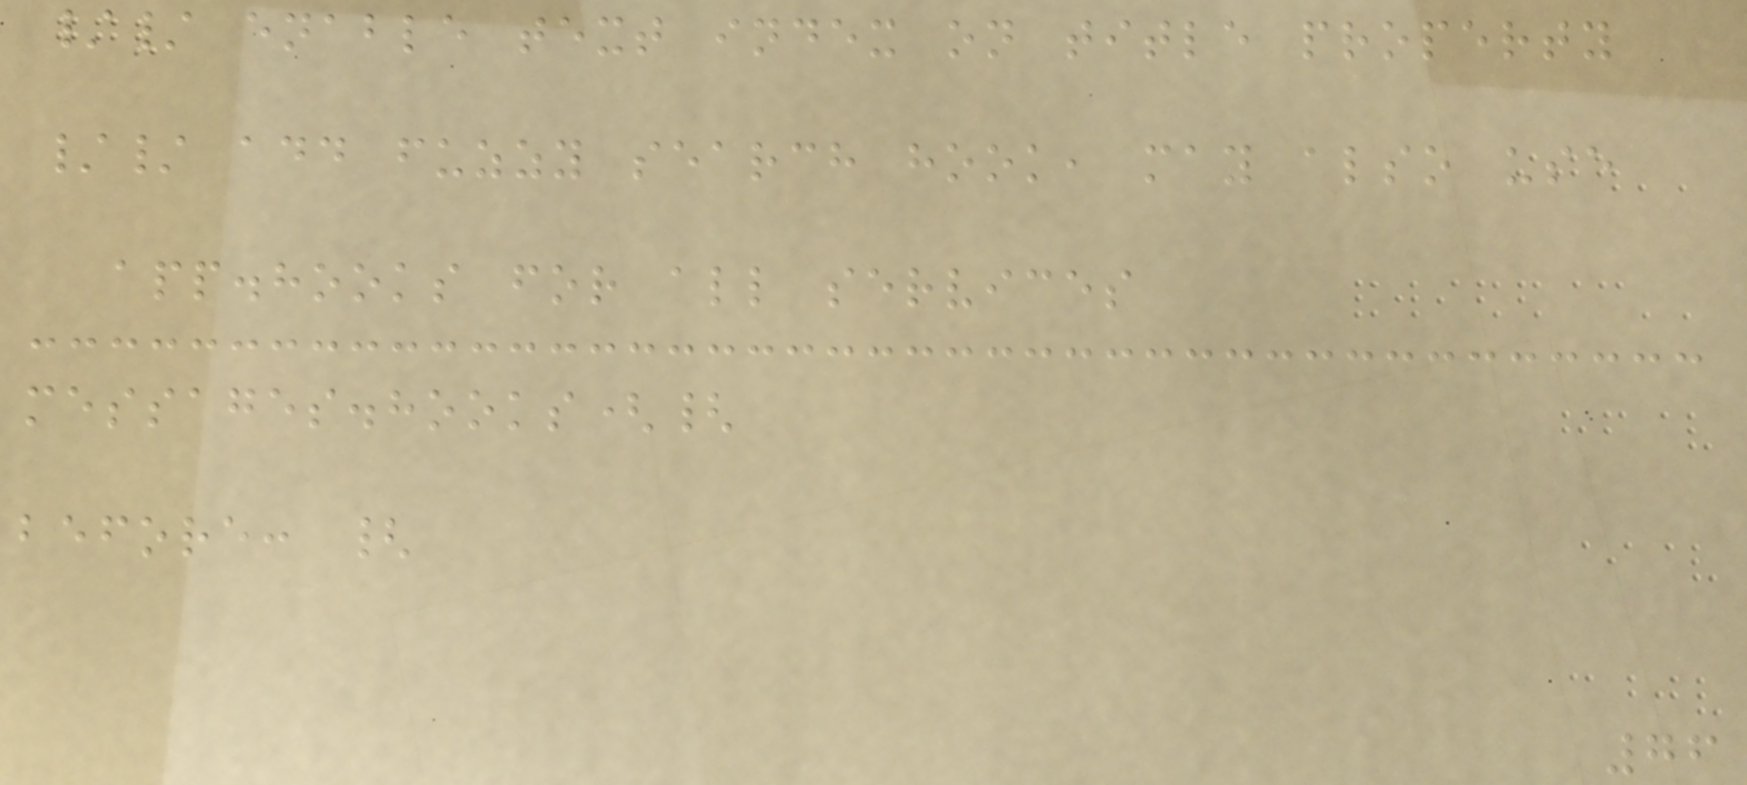// enable text index on title property
// add fuzzy search hook, may also use
app.hooks for all services
messages.hooks({
before: {
76
